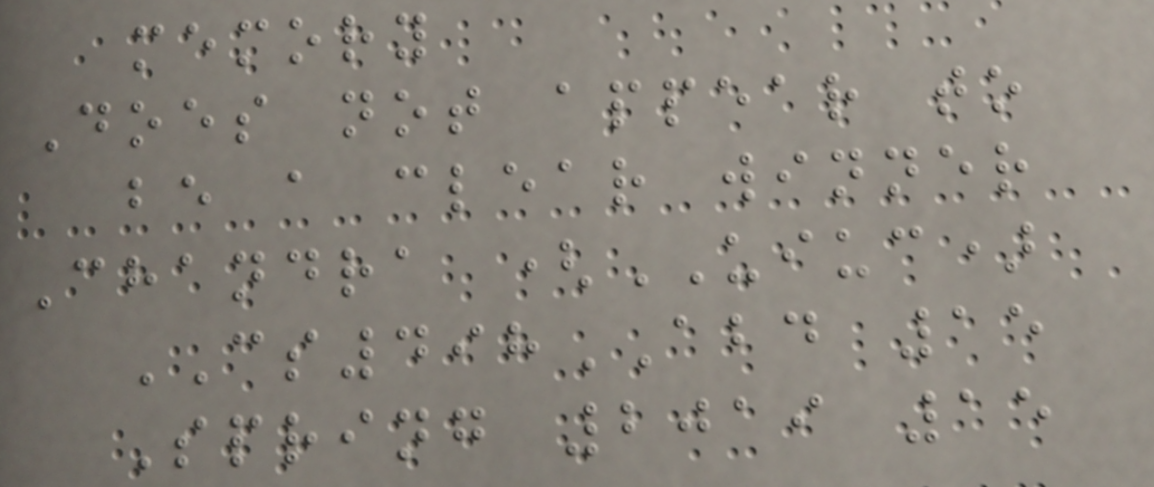memory
Does not appear to
be a clear winner
Chandra (UIUC)
CS498ABD 15
Spring 2019 15
